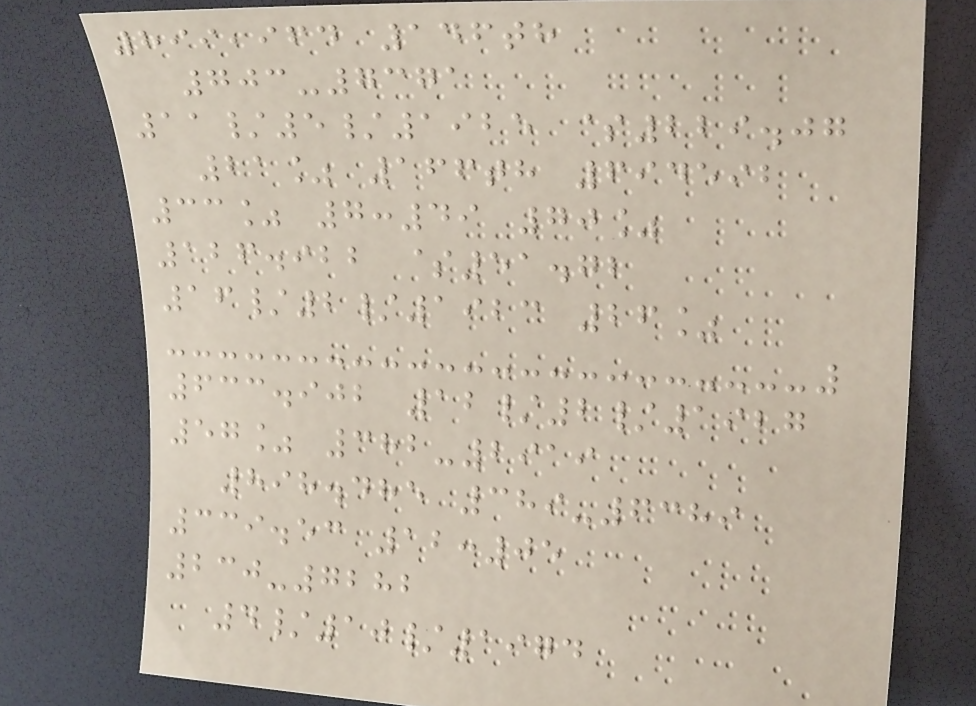899,964 146th
703-7371
11/5/1925 $229.07
21% 166th 694592
33% 7:49 70%
126.922 $51.72
16/2/1923 26%
633.902 12/2/1927
57% 382-2919
898.485 389-6389
339.53 12:05
230-7282
4/10/1974
